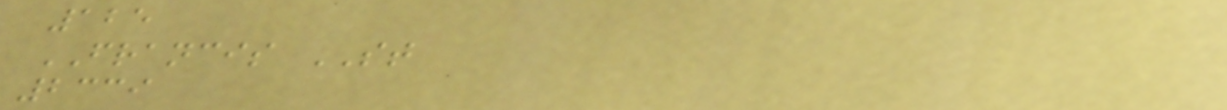125
FRANCIS ST
2339
